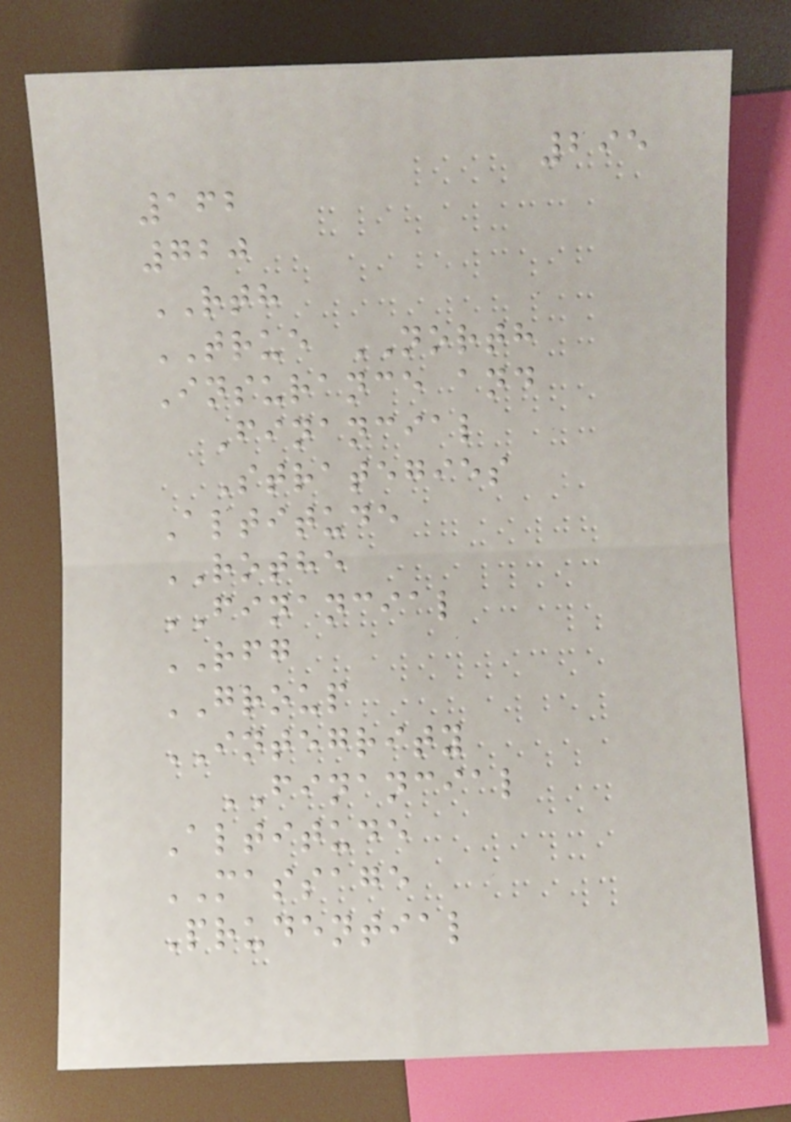295
162
720
RTH
TRUE NORTH
Insurance and
Financial
Strategies
Altitude
ROTHE
FINANCIAL
RFG
GROUP
INTEGRITY
FINANCIAL
Altitude
MASSAGE
Prudential
